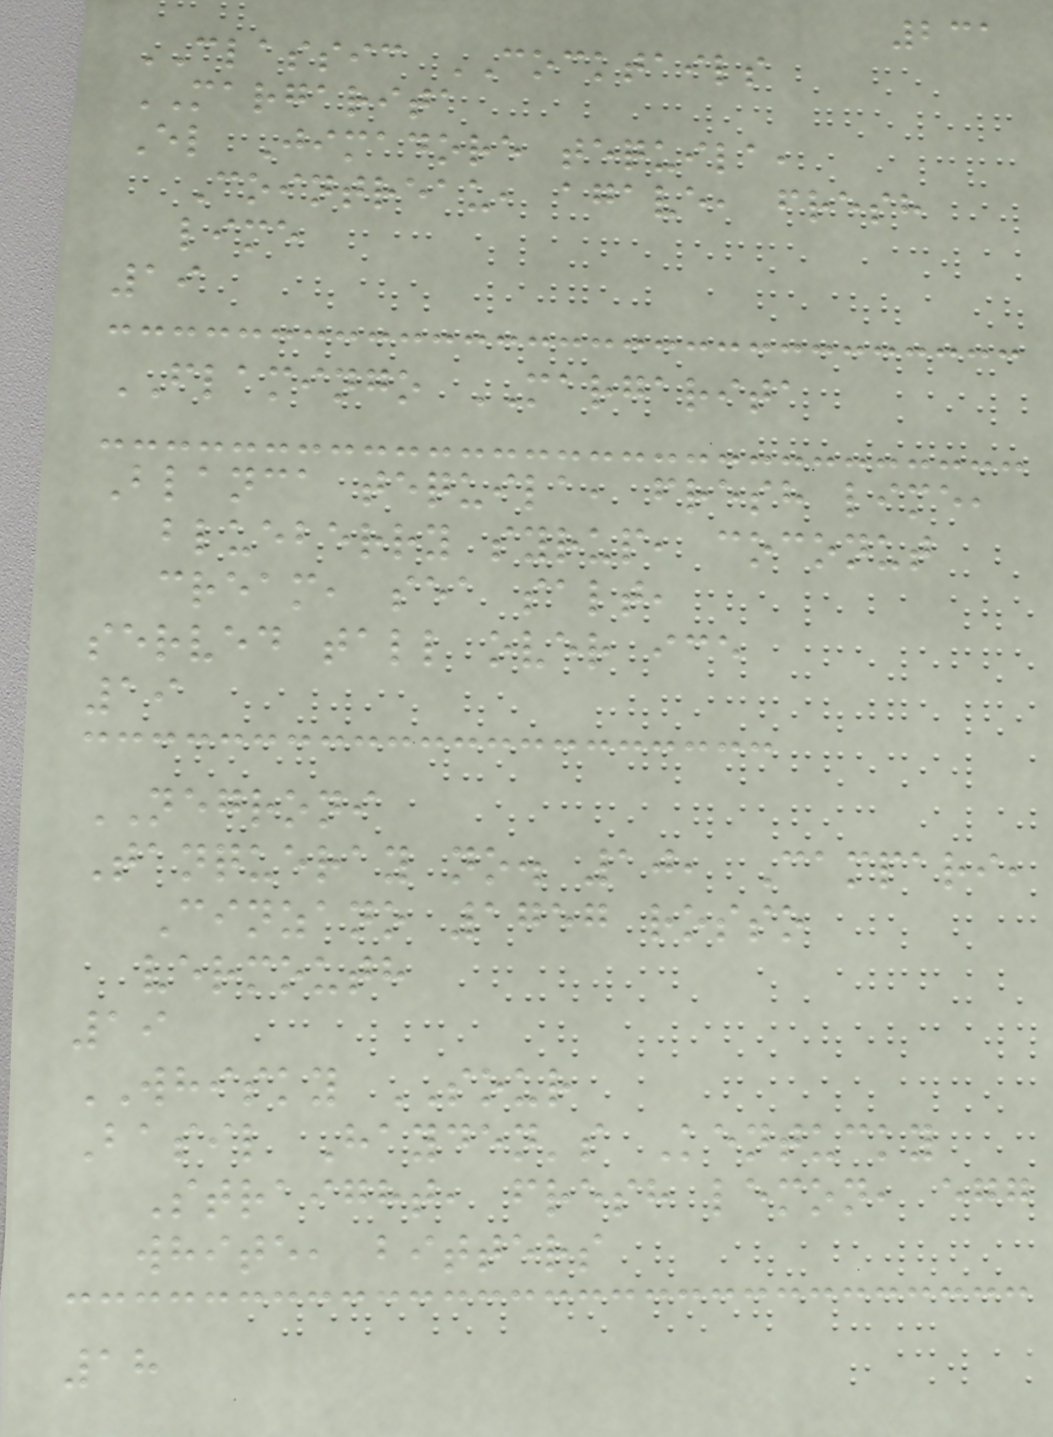231
CLASSIC COCKTAILS
MARGARITA
El Jimadore tequila,
Cointreau, agave, fresh
lime
19
FLAMINGO MARGARITA
Blanca tequila, fresh lime,
blueberry syrup, coconut
cream, sea salt,
served tall over ice
19
NEGRONI
Tanqueray no. 10, Campari,
Cinzano 1757 rosso
vermouth
19
WHISKY SOUR
Basil Hayden's Kentucky
Straight, fresh lemon, egg
white, bitters
18
